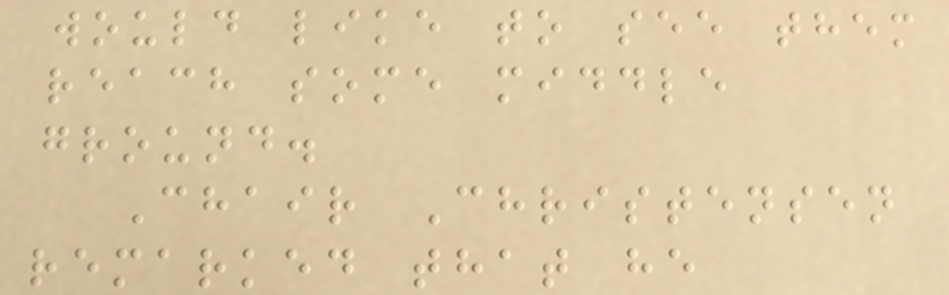would like to see them
reach some middle
ground.
Chair Christensen
remarked that he
